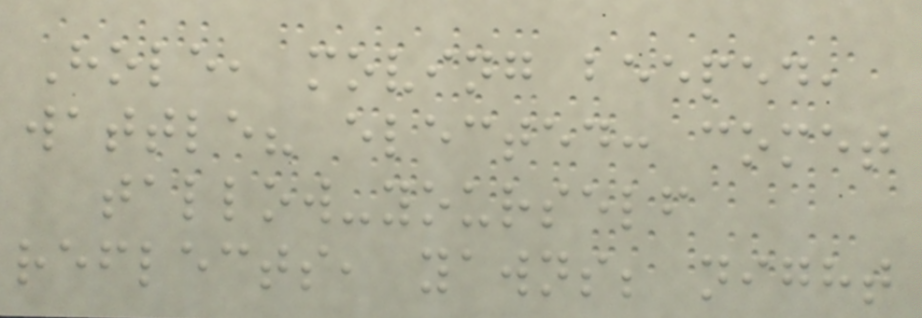Hole, moving beeped,
wattle? elected: comet
tallow-yourself
reflects, yawns; night
